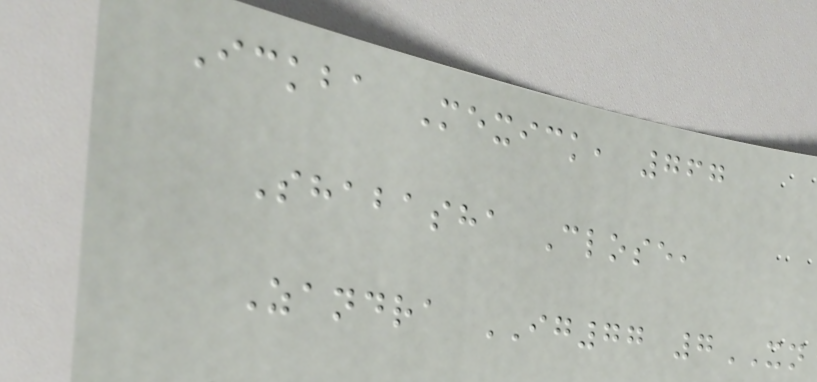Ickba Mexick, 767
Shabasha Close,
Zandra IG77 7XN
